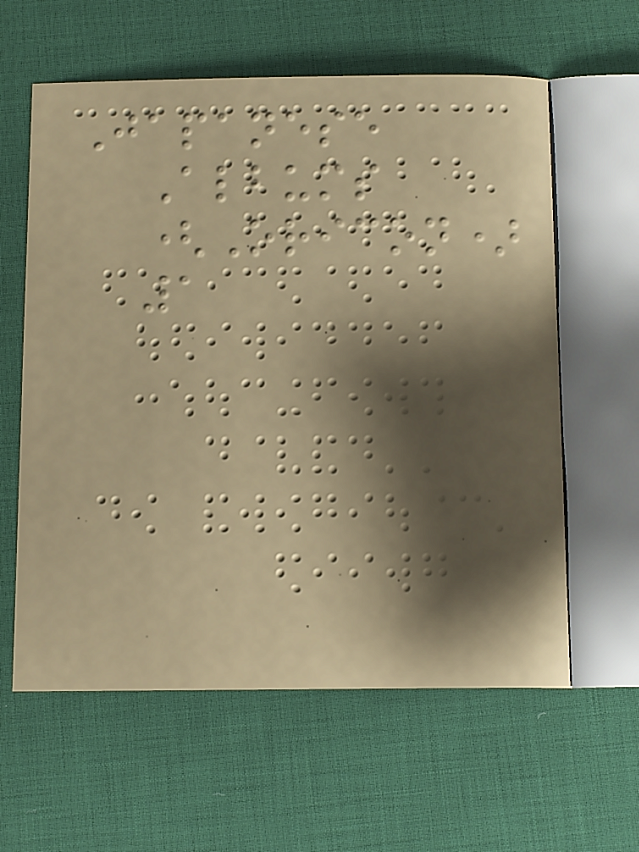Japanese
Albums
(Oricon)
1
